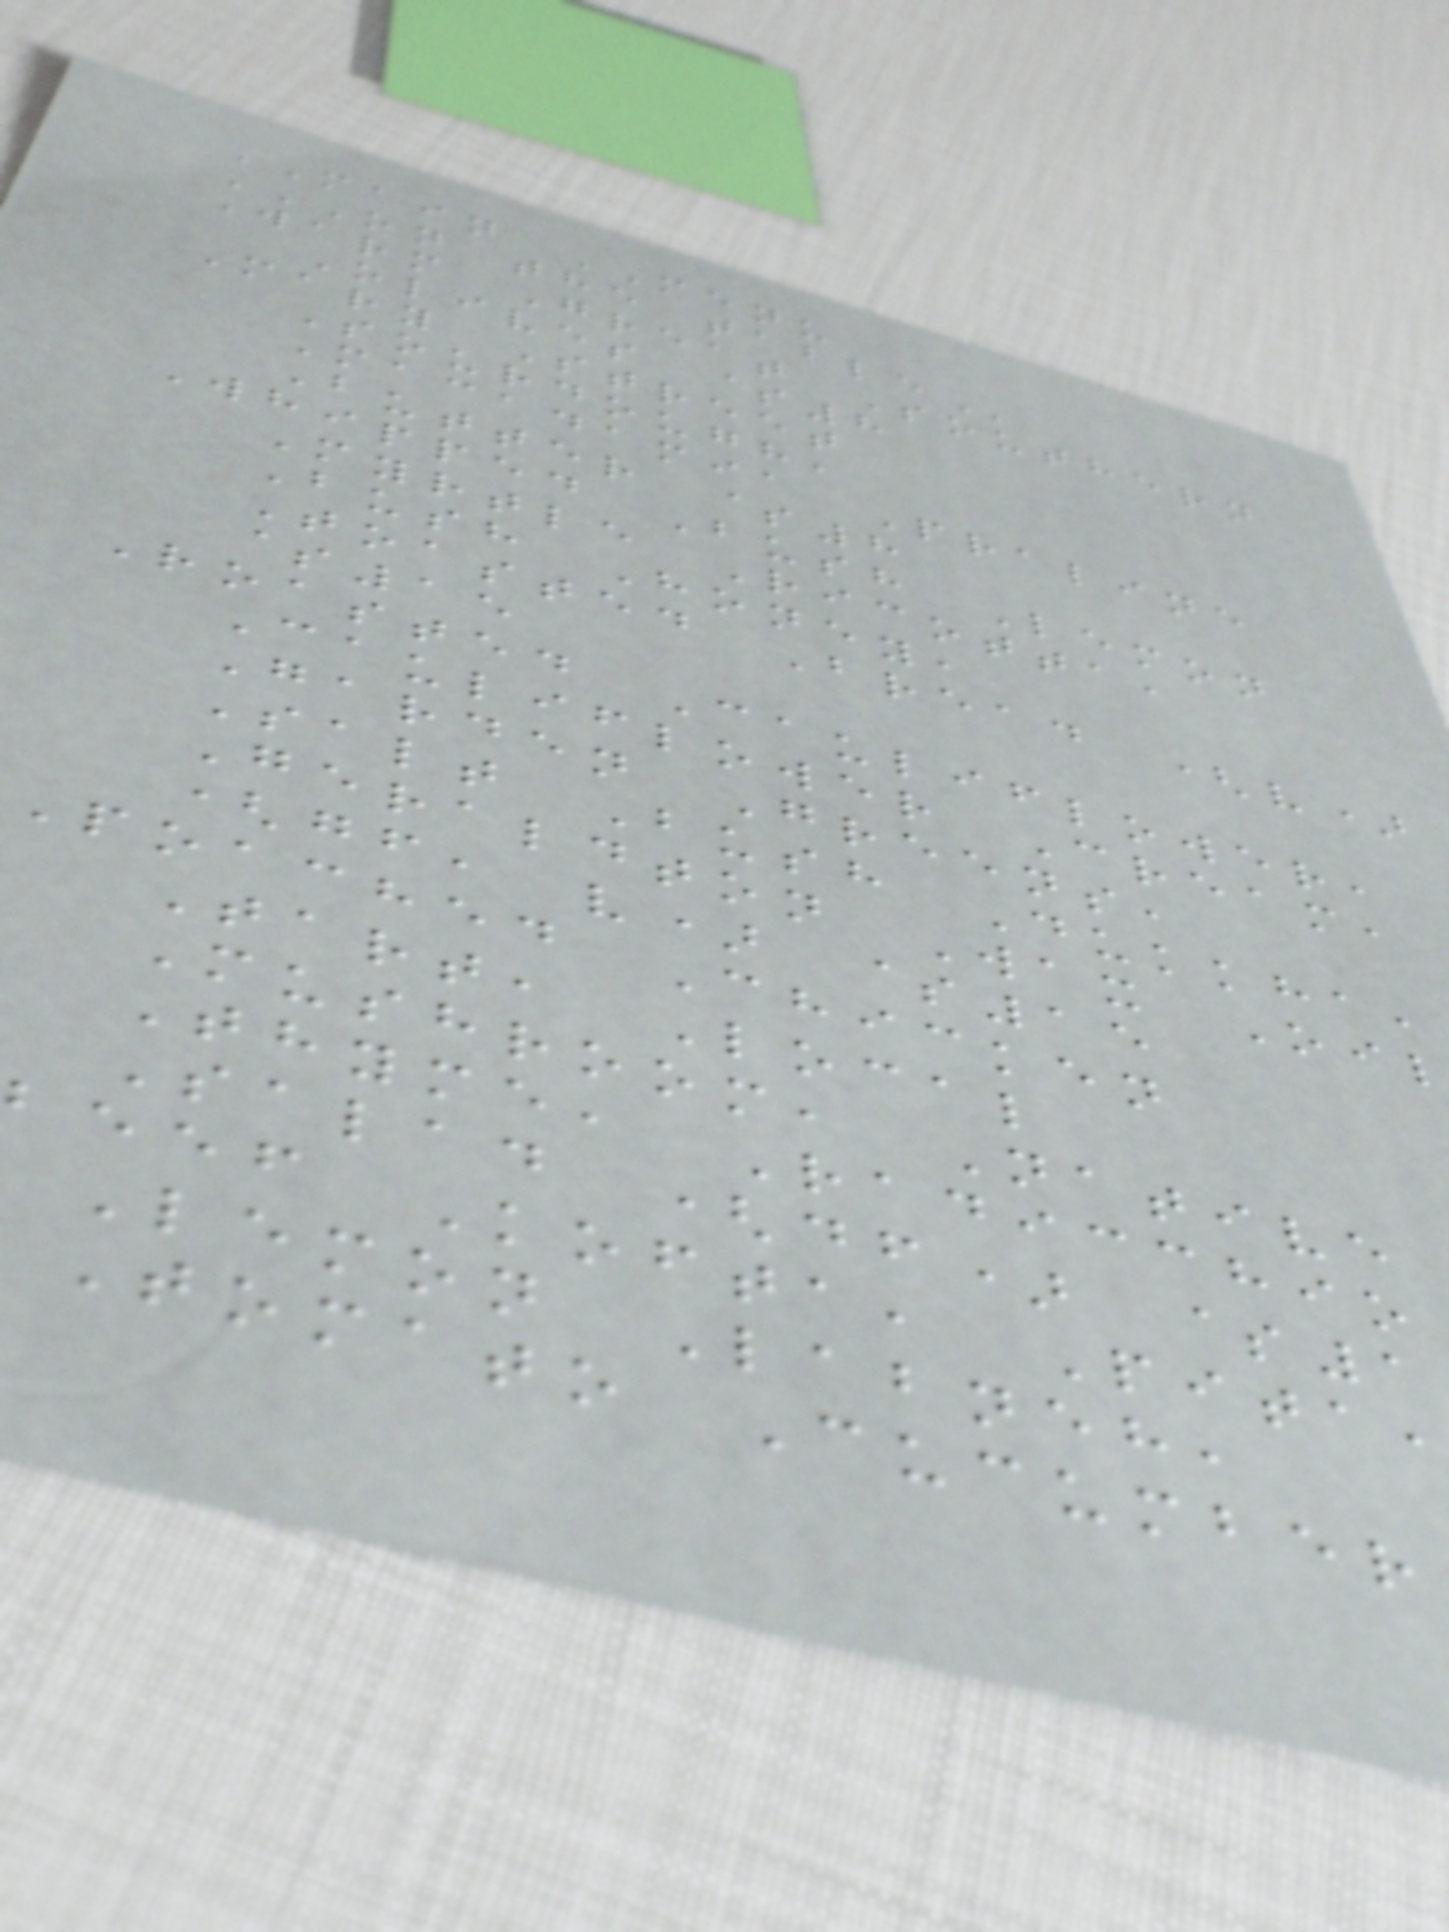MAIN MENU
ON THE TABLE
Warm Great Southern
Olives $8
Mary Street
Sourdough,
Macadamia Praline
Butter $8
Whipped Bush Lemon
Myrtle Ricotta,
Bush Honey,
Toasted Bread (v)
$15
Roasted Cauliflower,
Cauliflower Cream,
Garden Greens,
Salt Bush Dukkha,
Geraldton Wax Oil
(gf, v) $15
Poached Chicken
Tart, Local
Mushroom, Native
Thyme, Radicchio
Salad (df) $1
eef Kofta, Pita
Lemon Labneh,
Tomato Cucumber
